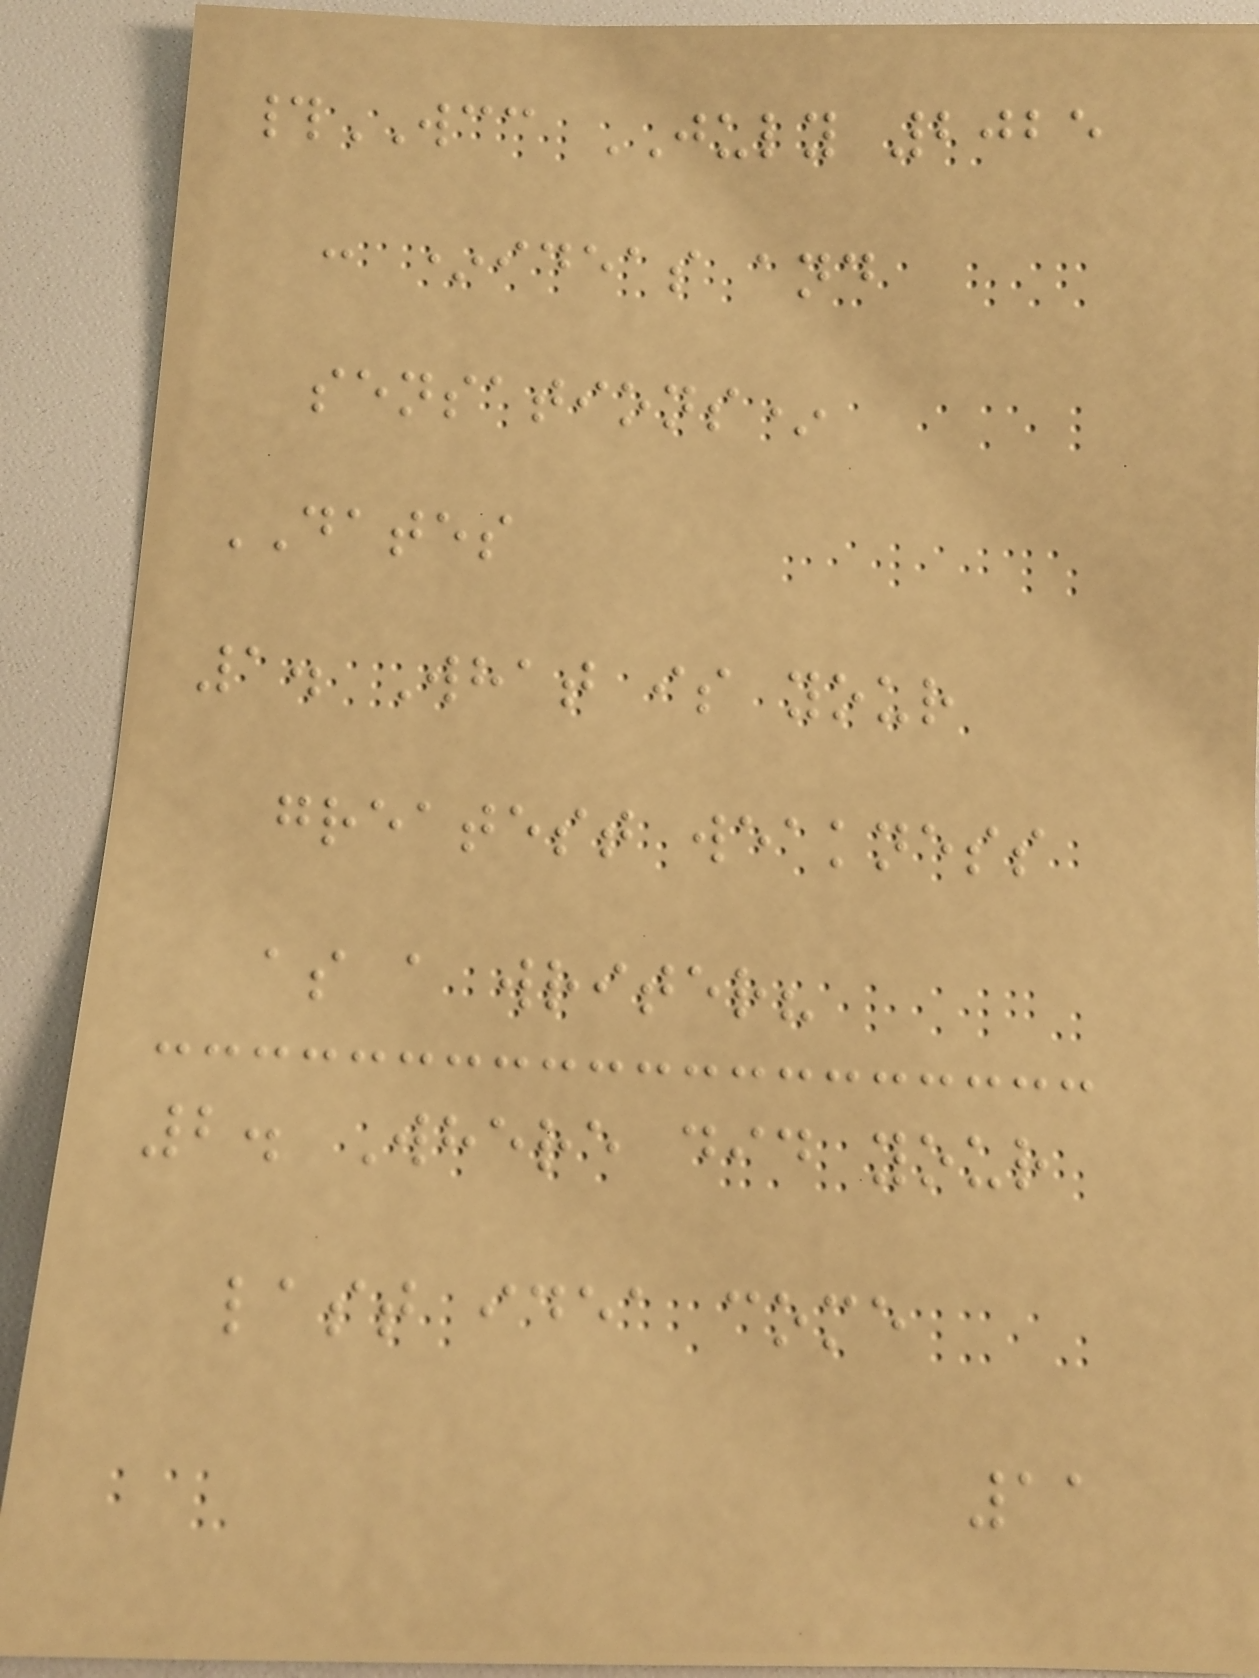#WCC JULY 2025
: *ideas and
sensations*
DATES
1. What is your
greatest weakness
as a writer?
2. Where did your
last idea come
11
